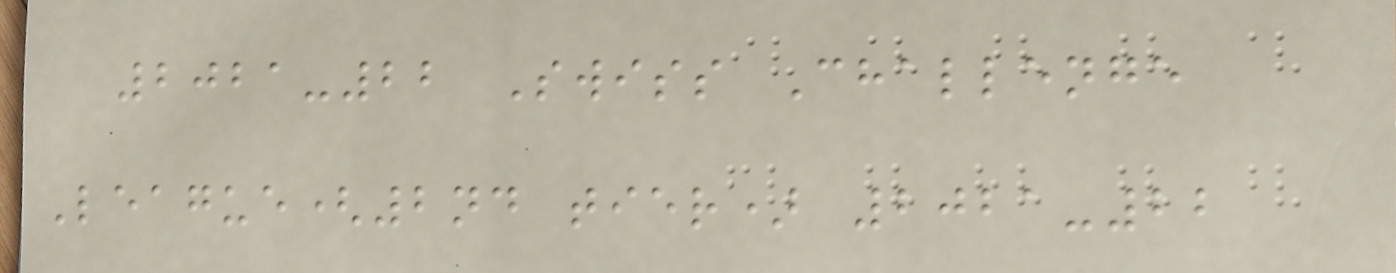2021-22 Swiss Challenge
League(2nd tier) 2021-22
